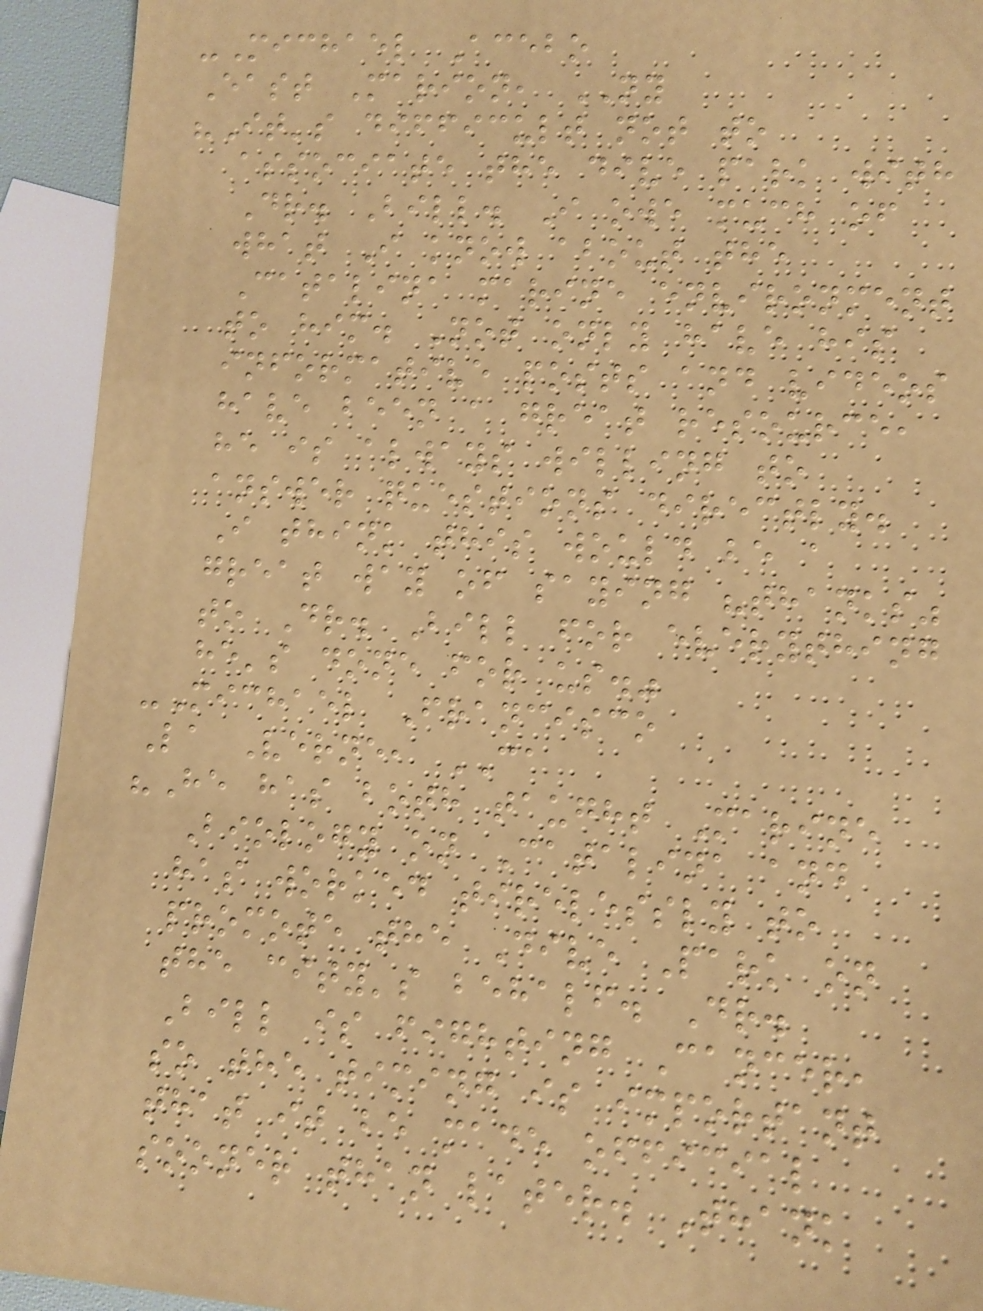-Michael Acebo
East Marion, NY
"It's difficult not to
associate the dive park with
Dr. Bill. I owe much of
what I know about the
Catalina marine environment
to him. Not only have his
informative posts and videos
have been a great resource,
he is always willing to
answer questions directly.
I think this would be a
great way of saying "thanks"
to Dr. Bill for everything
he's done for us."
-Michael Francisco
La Verne, CA
"He has both taught Marine
Biology on Catalina and
has worked tirelessly to
promote the Dive Park on
the city's behalf. Dr.
Bill is fighting Cancer,
so the timing is important
that it be made official
sooner than later. Thank
